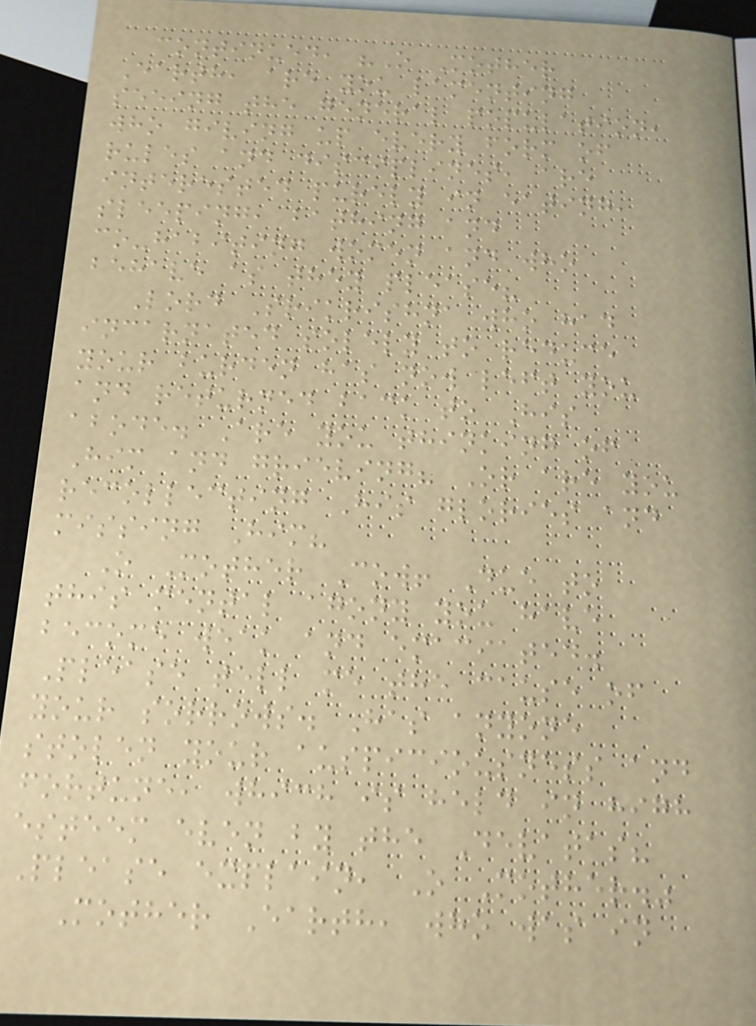continued, "O Mother
Earth, are you lamenting
seeing the general population,
who giving up every form of
rules and disciplines, are
interested purely in eating,
sleeping, bathing and
co-habiting women and who
behave as they please?
Lord Srikrishna who had
incarnated solely to reduce
your burden has now left you
and returned back to His
abode. Are you thinking of
Him and grieving? Or are you
recollecting His glories and
missing Him?
O Mother Cow! Due to
this mental agony you have
become weak and emaciated.
Please tell me the cause of
your sorrows. Has anyone
stolen your auspiciousness and
fortune, which is held in high
esteem even by the Devatas?
Please explain, O Mother."
Mother Earth, who was in
